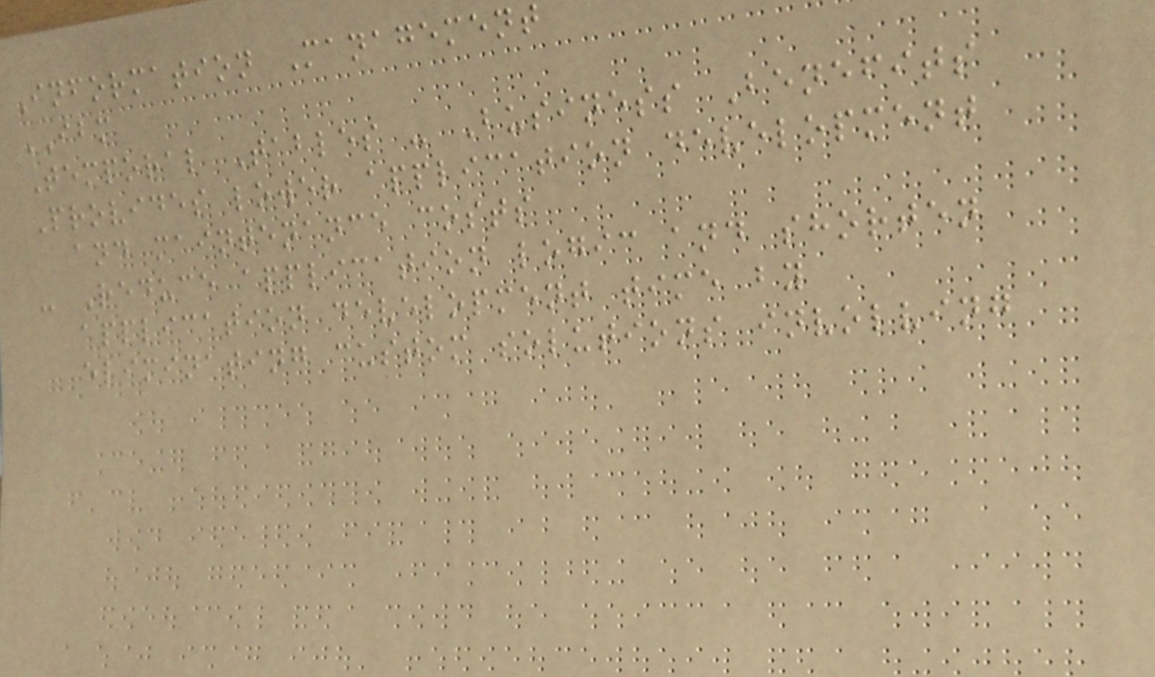Information Management
IBM
Temporal Tables - Business Benefits
Provides lower application development
and maintenance costs
- Reduce application logic and shorten
application development time by
eliminating custom solutions involving
